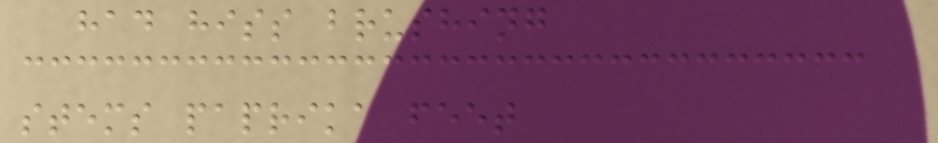had hiss brushing
stems paprika feet
